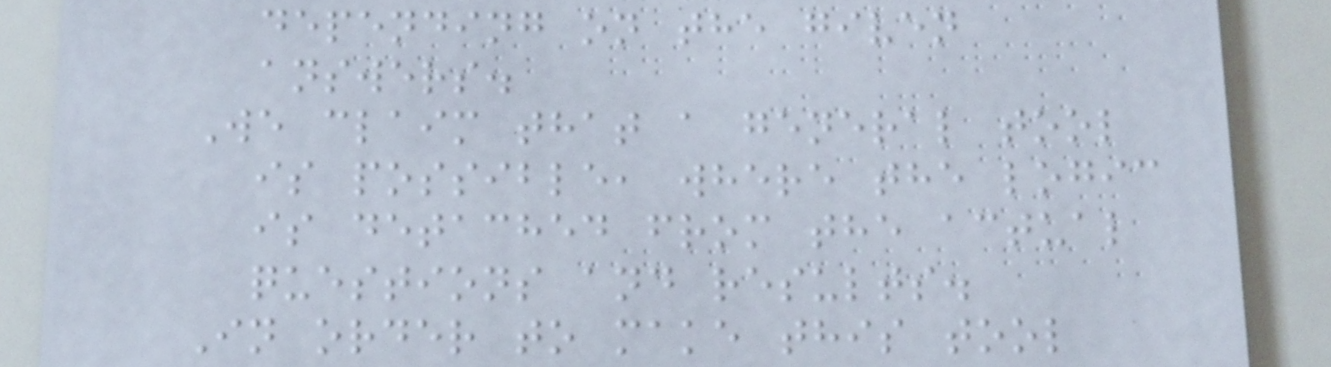depending on the given
answers.
We claim that a general tool
is possible, where the logic
is detached from the actual
questions and results.
In order to make this tool
